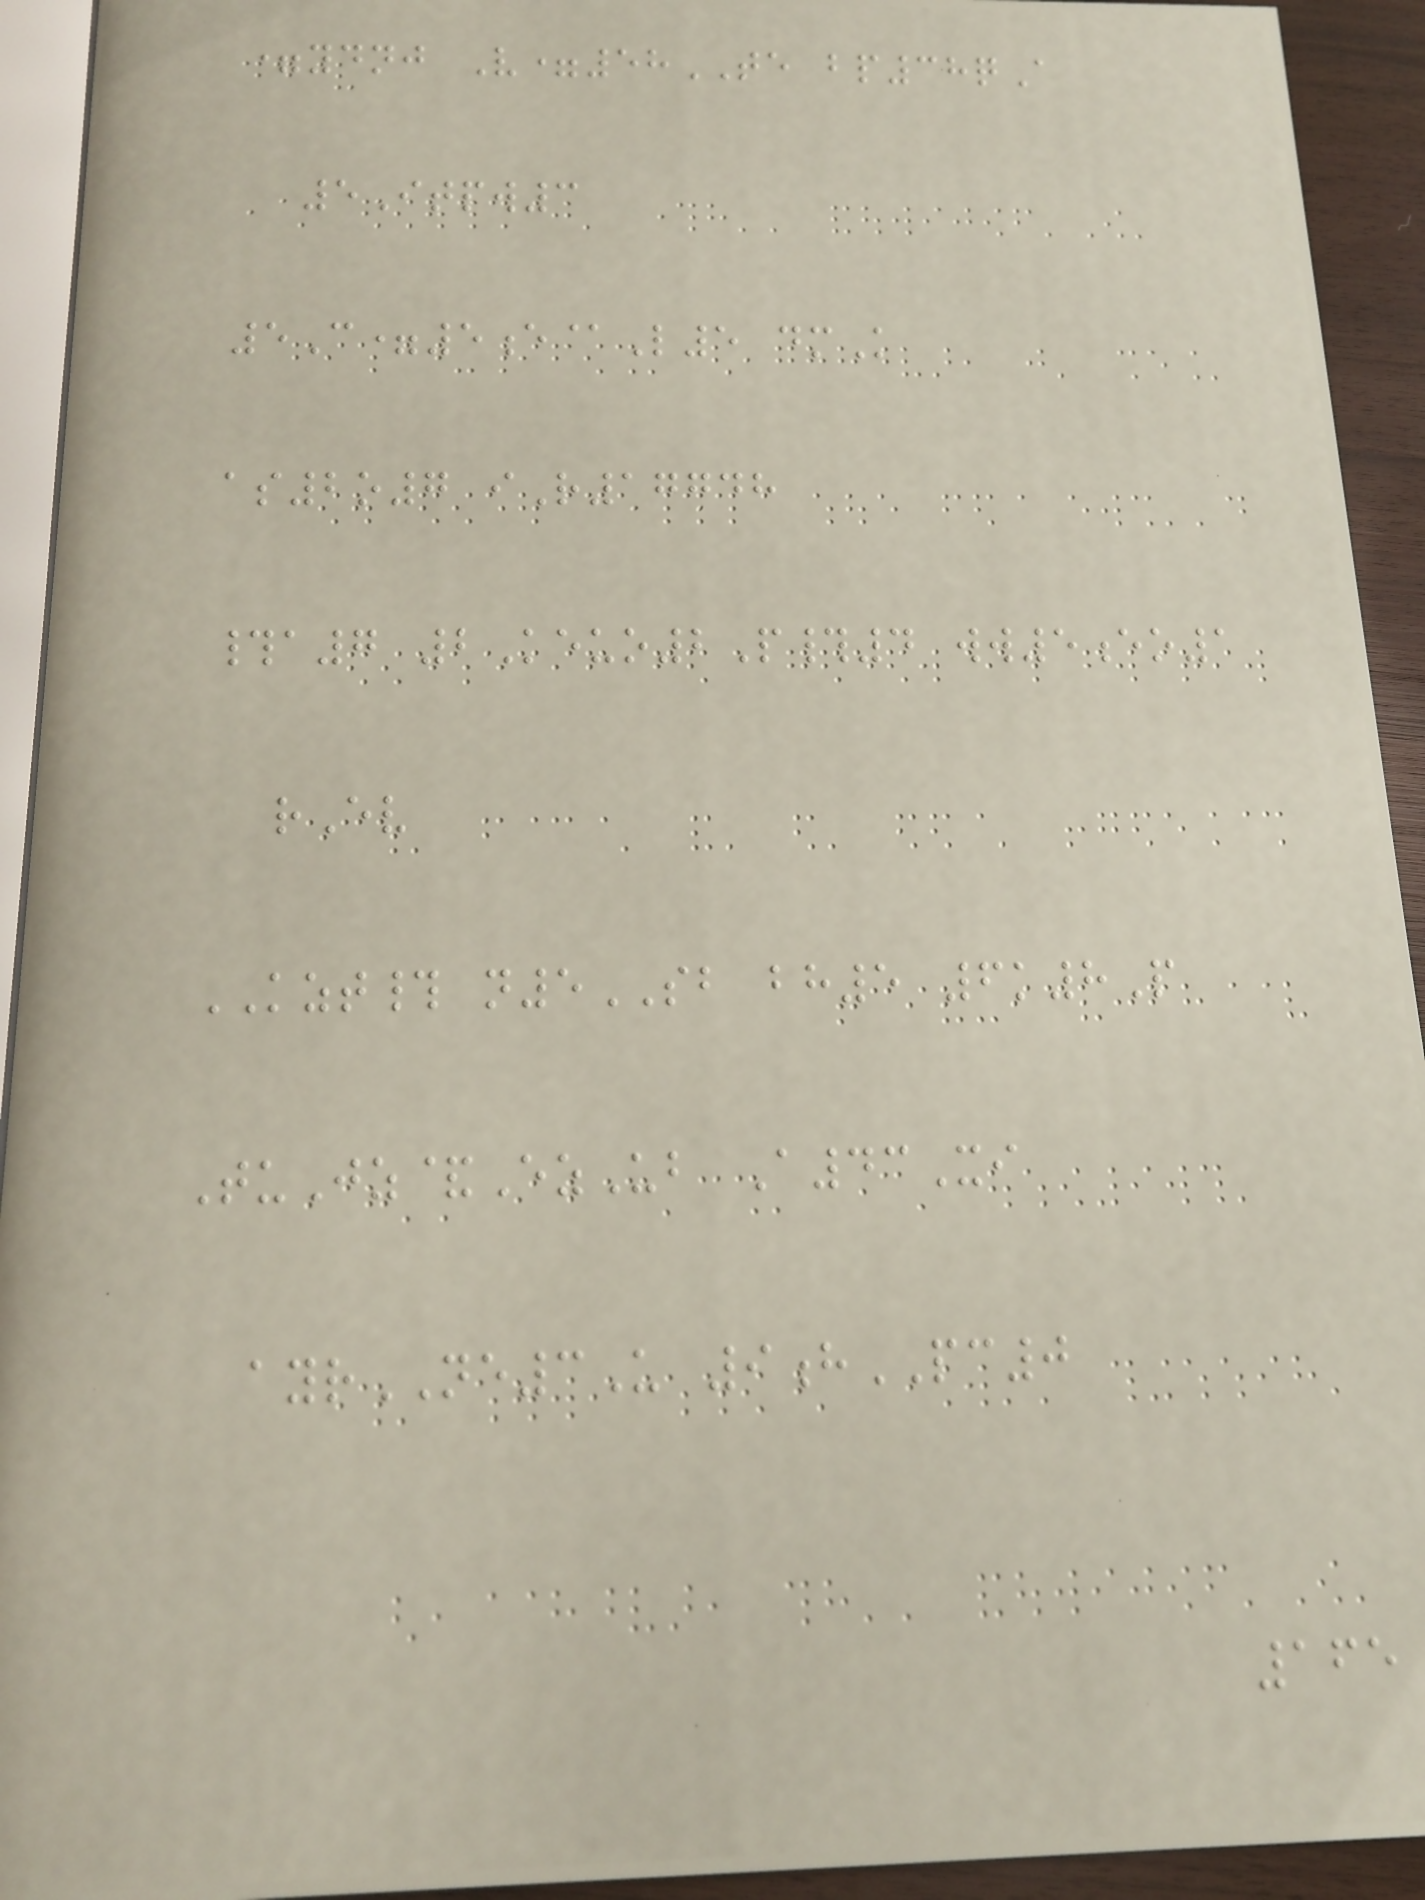=ydnj V=58TE bp38qA
5Itpw3
5C=5e@L5 dmK
as2o7 iR17748
#a7 2Keuo2P#4 ww5eo1
rEv
KZT# n5SB bh5 6k8P
TuJz&EzUb A43Xi
ayrNE3U 9hPC0
165
